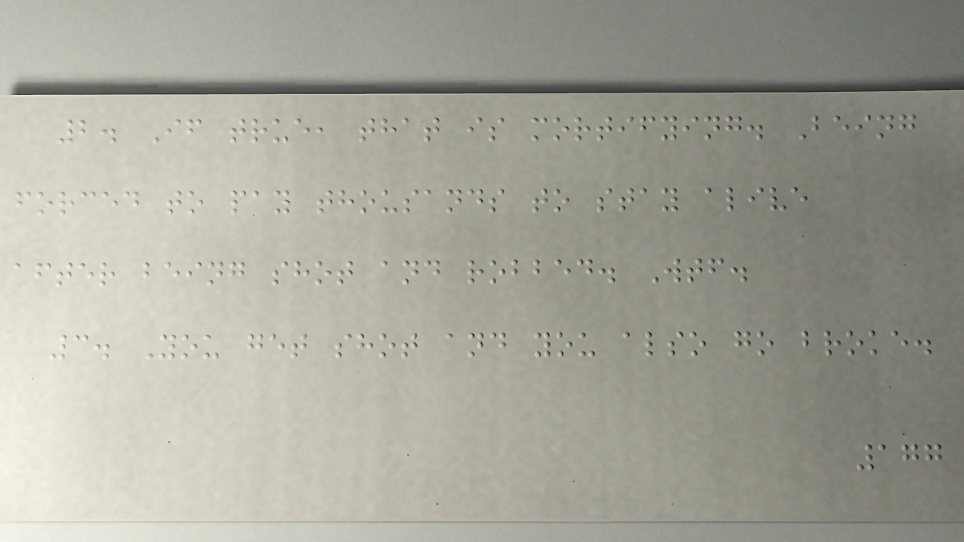2. If true, that is mortifying. Being
forced to pay thousands to stay alive
after being shot and robbed. Wtf.
3. You get shot and you also go broke.
177
